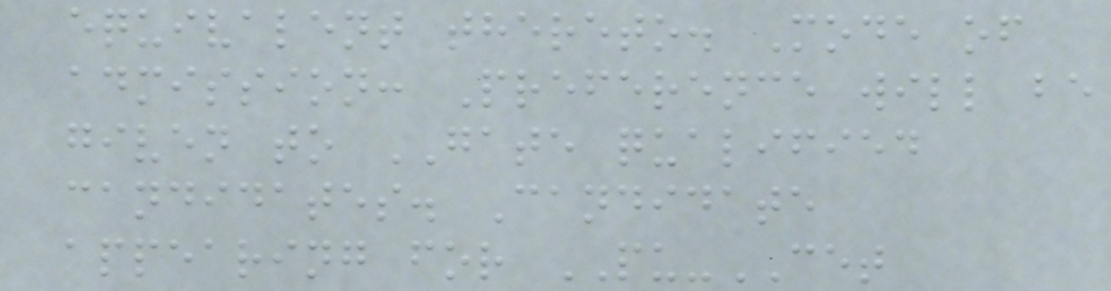equivalent thereto. Mode of
admission: Preference will be
given to GATE qualified
candidates. Candidate
appearing for PU-CET
